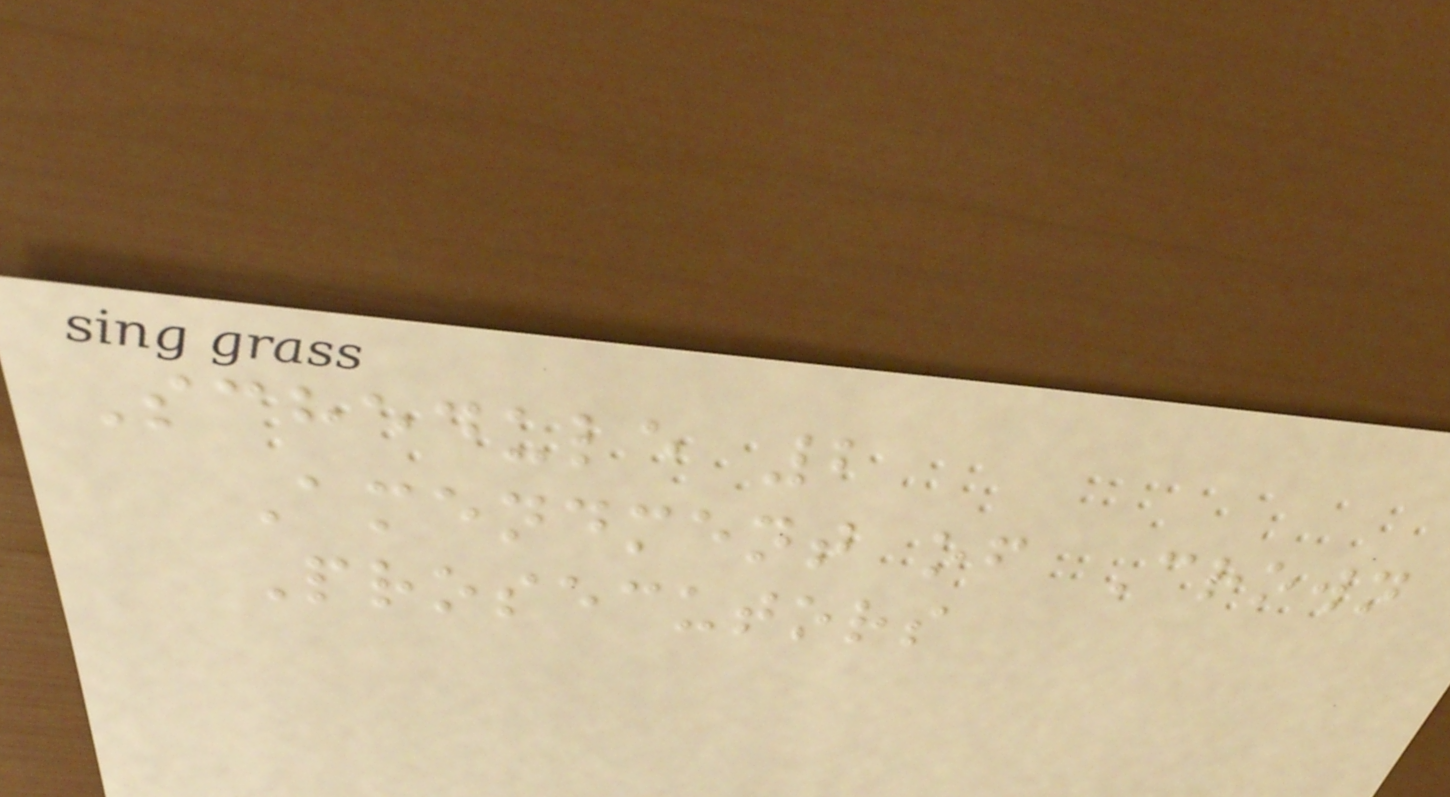Schedule 2
Amendment of Crown
Prosecutors
